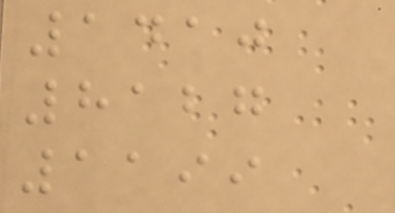1410
8127
1199
